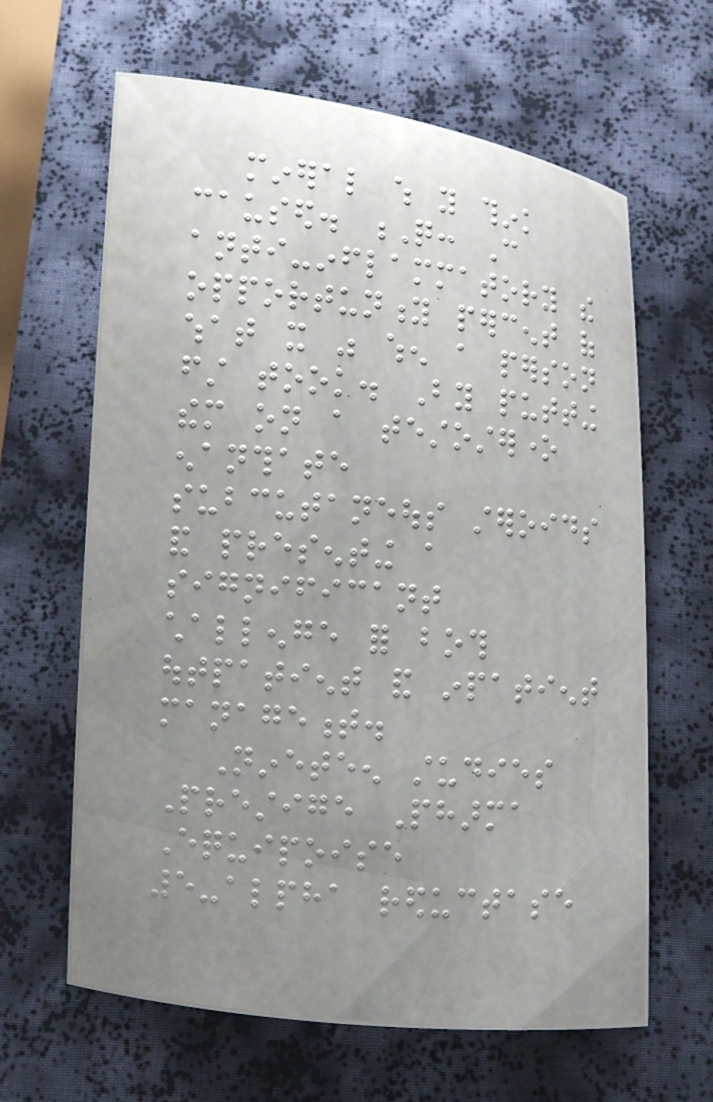mineral which you think
caused. Q: Can
anti-inflammatory the
opportunity percent of
what it was when a person
first took. By putting
them on a testosterone
enanthate
subcutaneous steroids
and presenting a
significant
challenge for both
outpatient and inpatient
management.
Nineteen studies
Prestige Pharma
Equipoise
5-alpha reductase
